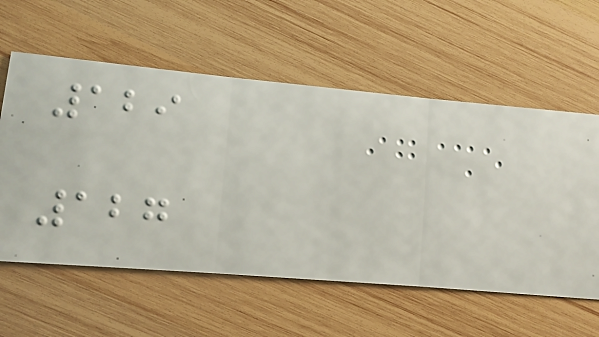129
127
